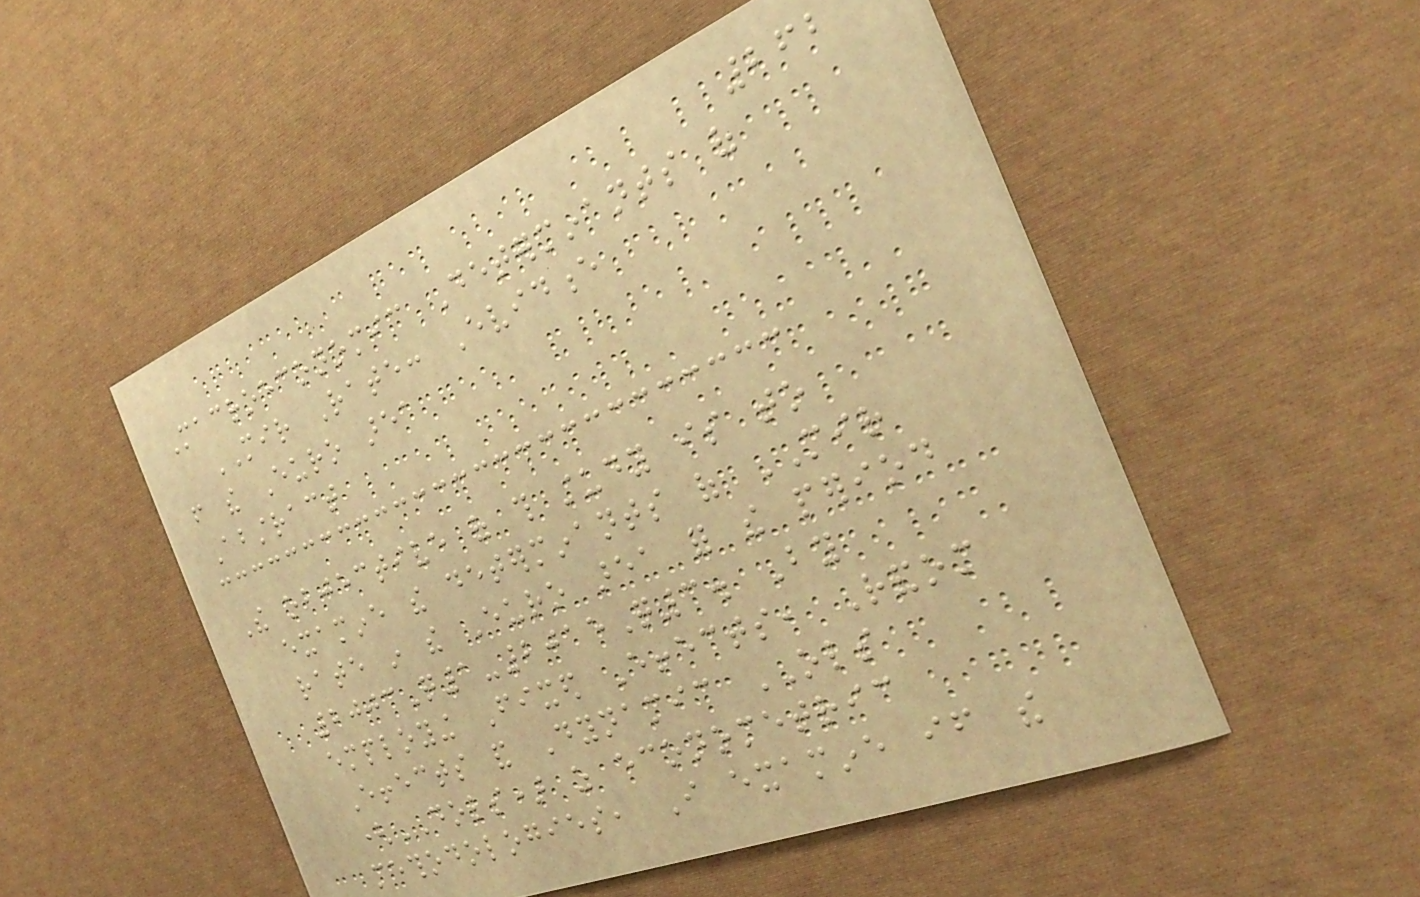262
Macroeconomic Determinants of
MIR Rate: Evidence
from the Euro area
Abstract
The objective of this study is to
examine the determinants of MIR
rate in the Euro area for the period
2003Q1-2015Q3. By
employing Fixed Effects, Random
Effects and Dynamic OLS
(DOLS) as econometric
methodologies, I examine if the
